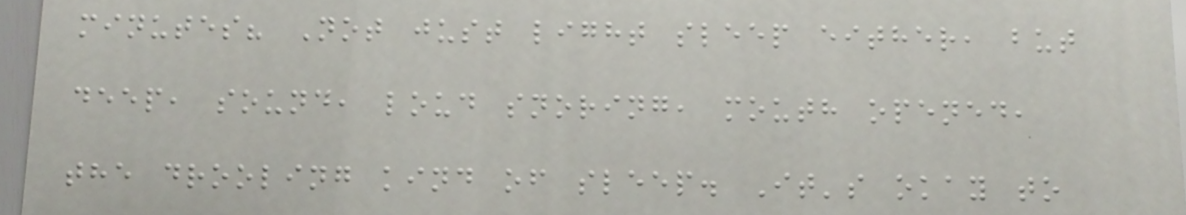minutes? Not just light sleep either, but
deep, sound, loud snoring, mouth opened,
the drooling kind of sleep. It's okay to
